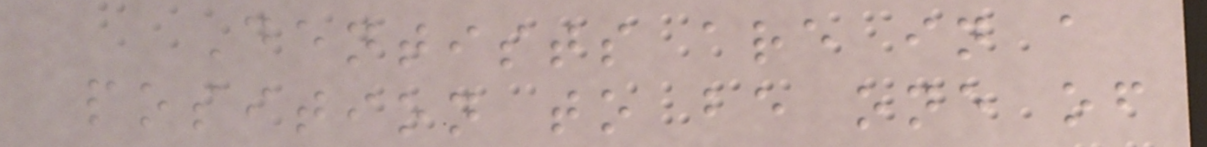Dentists are in a
position to be one of
